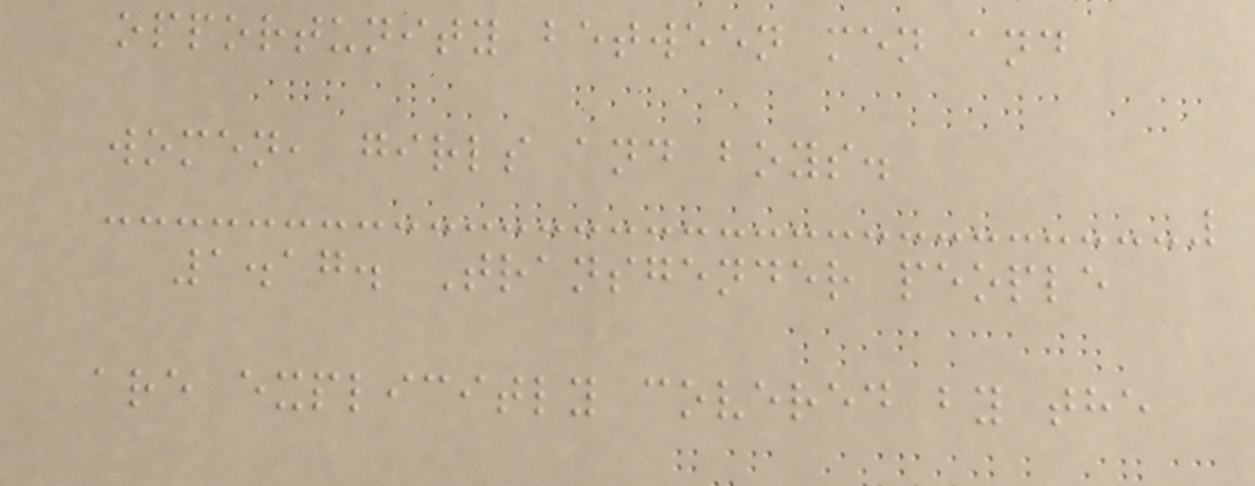opportunity between men and
women, girls and boys.
1.17. Transgender people
are explicitly covered by the
